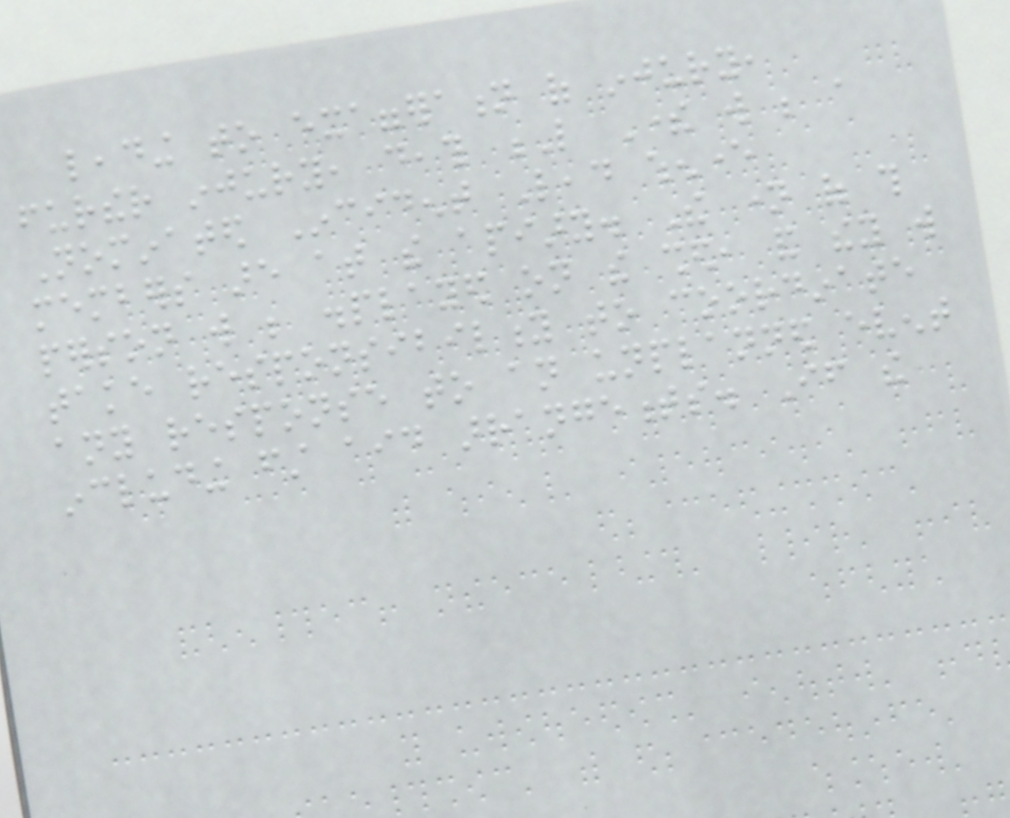leading to exaggeration of injury,
further injury, death L There will be a
Nominated Incident Lead whenever
members are at the apiary. The name of this
person will be displayed on the shed, and they will
take responsibility to coordinate
any response to an unplanned event
including first aid arrangements. If the
